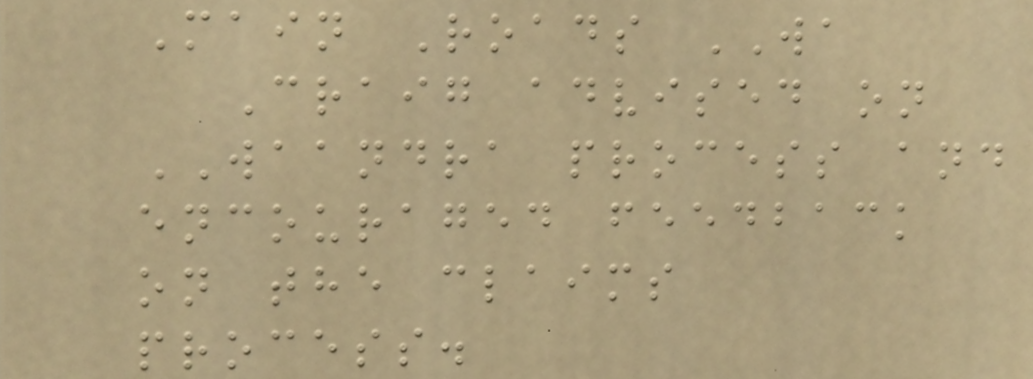Main Roads WA
Craig advised on
WAANDRA process and
encouraged feedback
on the claims
process.
